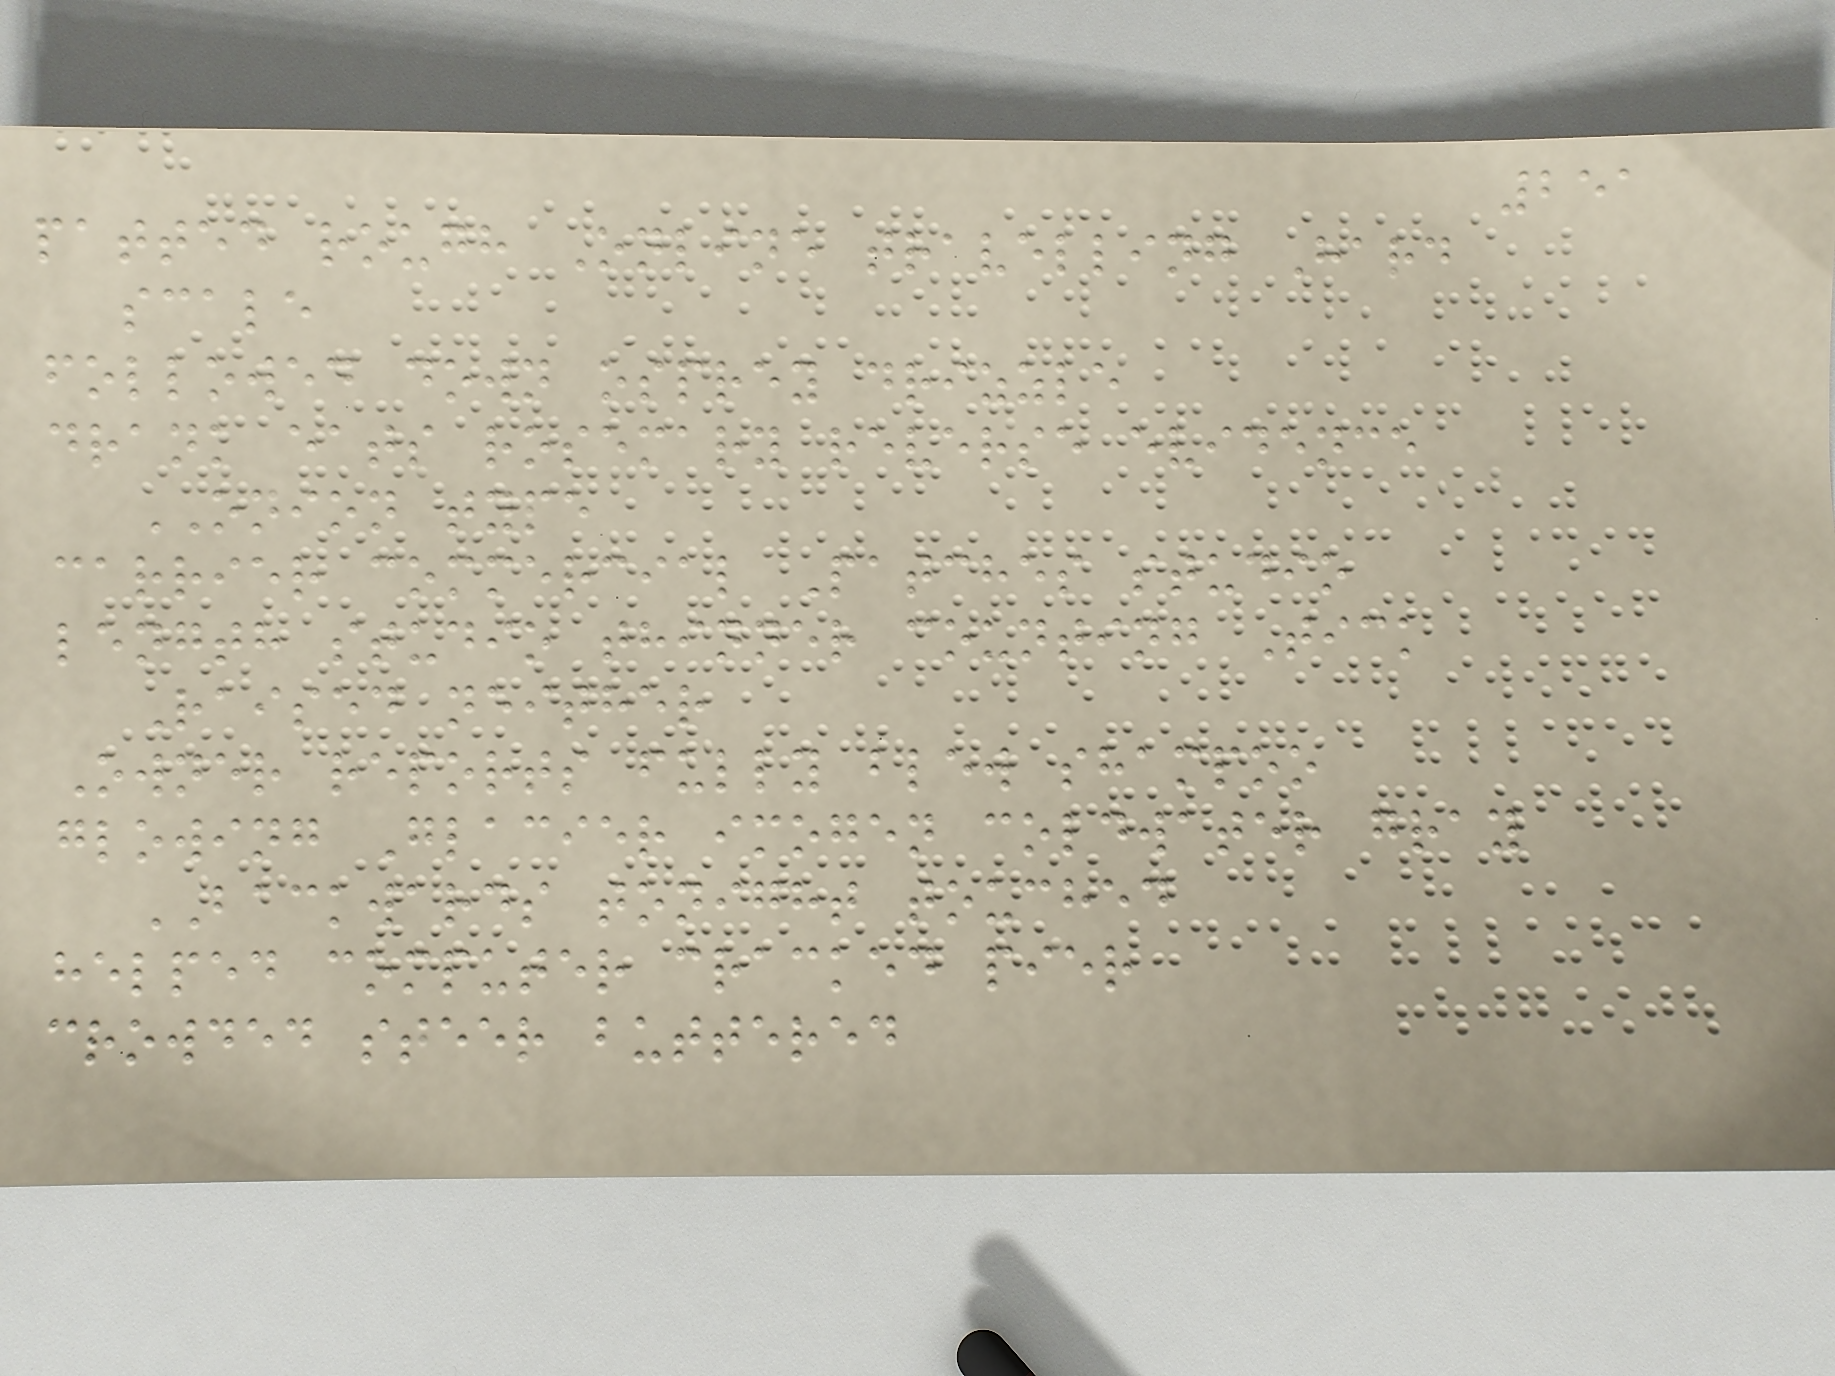251
patted rough Online travelling Hard
scale
followed down osprey drizzle
drank eats rosemary reverse evidence
ONION type
carrier commercial Patches studio
length studio thinner counting Tick
Raised neither
Owner reports fully blew shampoo
glowing Glacier imogen coldwater gray
BACKWARDS tonight touched
helped computer cracked pier
crowded steer buttered
